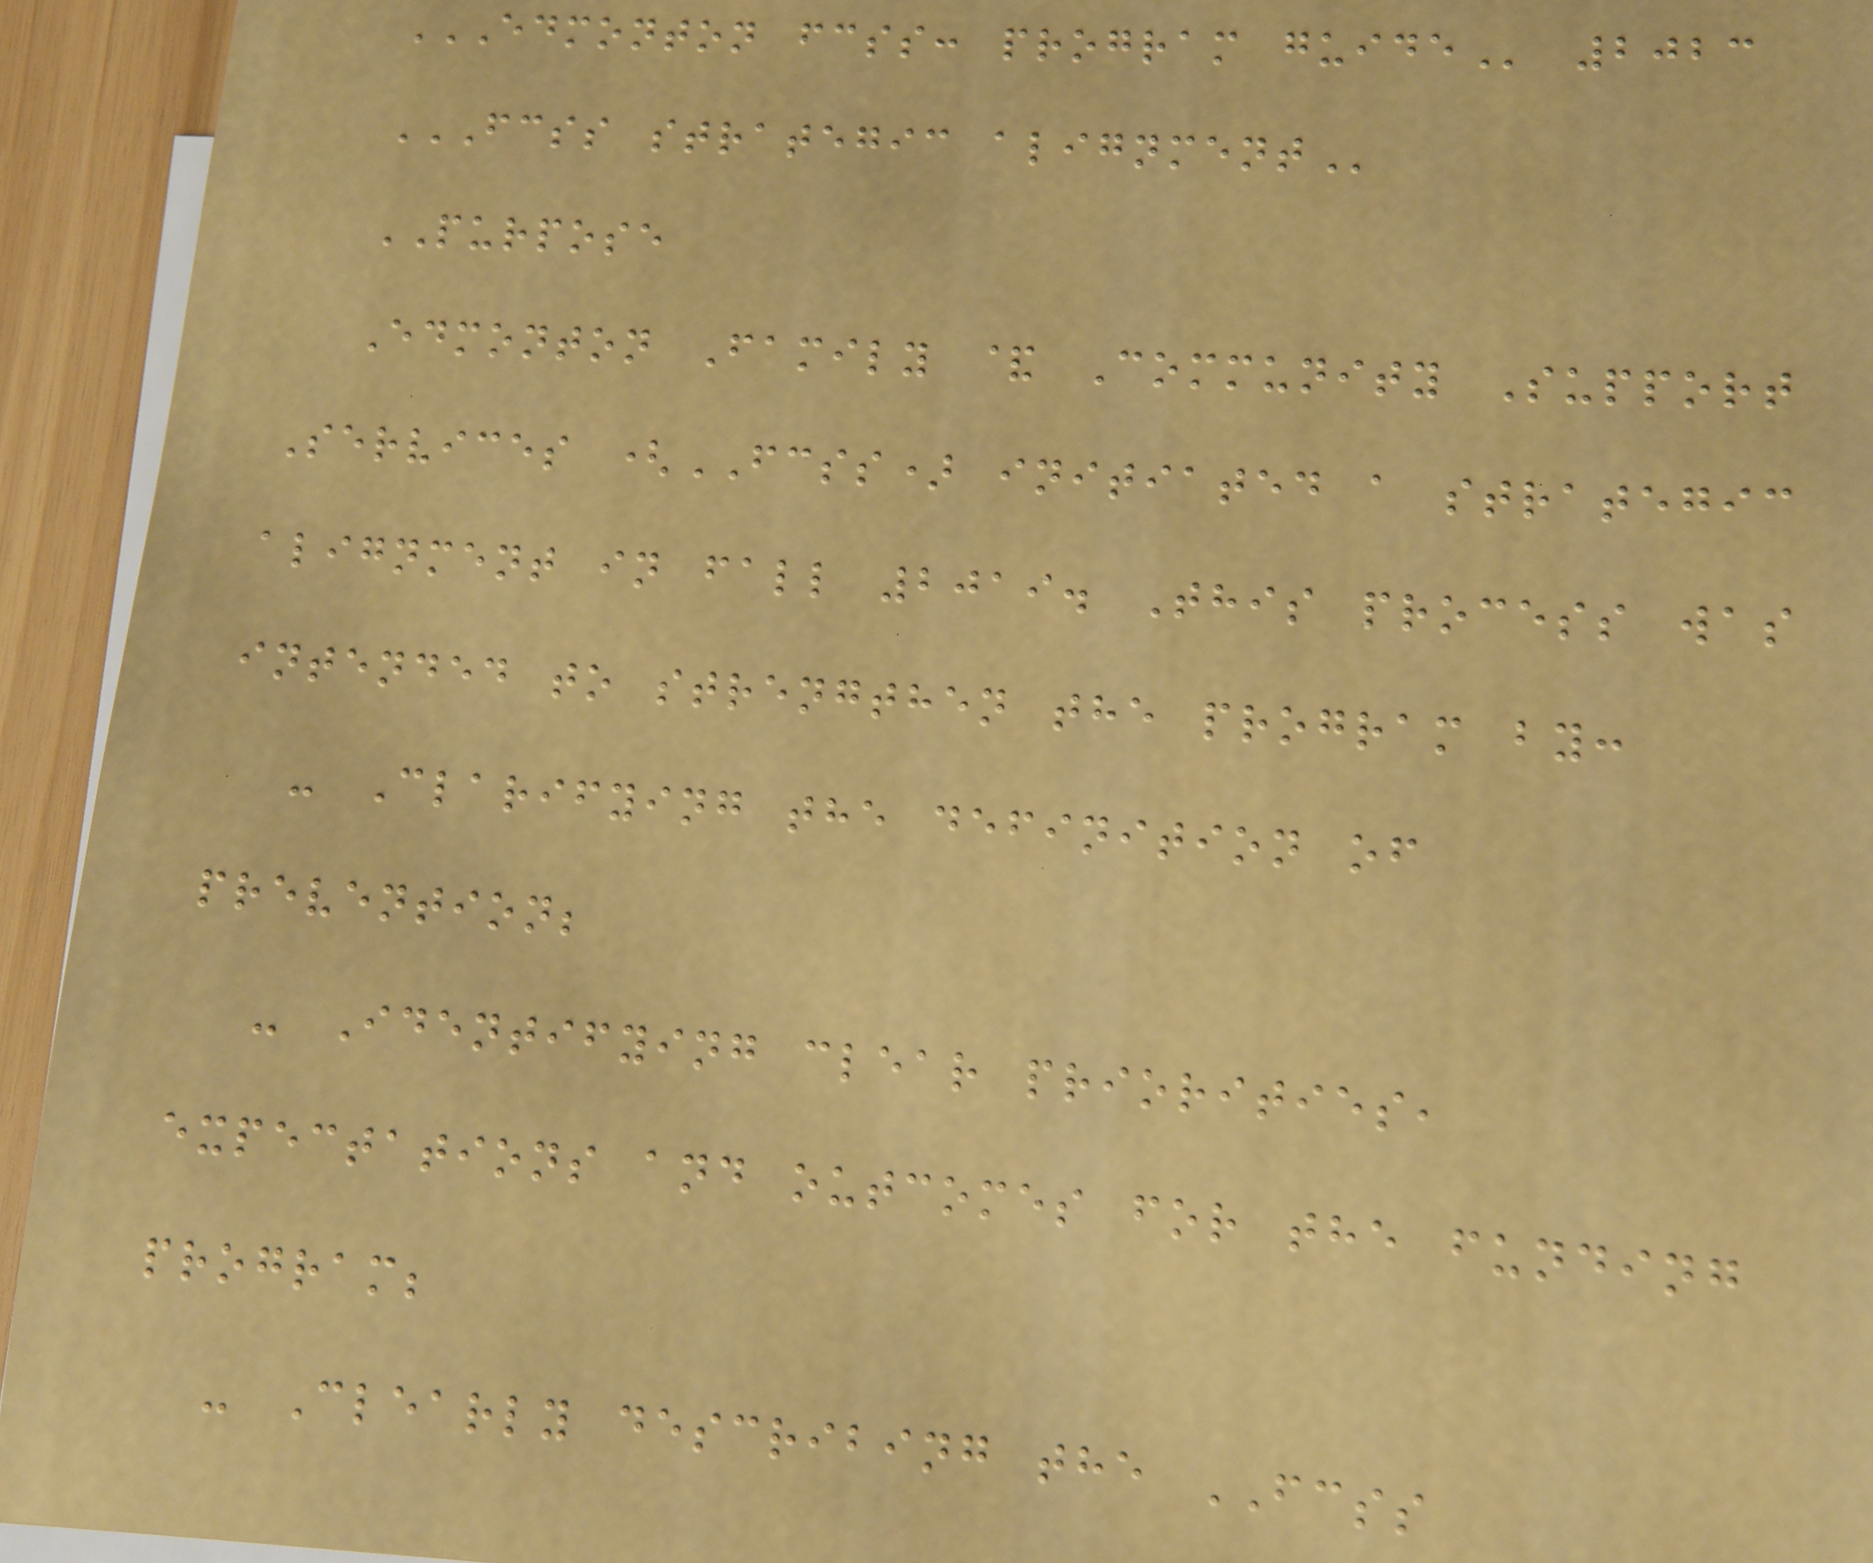EDMONTON FCSS: PROGRAM GUIDE 2023
FCSS STRATEGIC ALIGNMENT
PURPOSE
Edmonton Family & Community Support
Services (FCSS) initiated a strategic
alignment in fall 2019. This process was
intended to strengthen the program by:
- Clarifying the definition of
prevention;
- Identifying clear priorities,
expectations and outcomes for the funding
program;
- Clearly describing the FCSS
